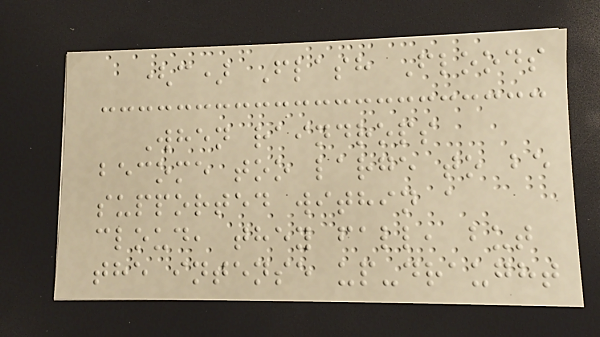(c) Flash Floods
When raindrops
become too large to be
supported within a
cloud, they fall, but
the intense up-draught
